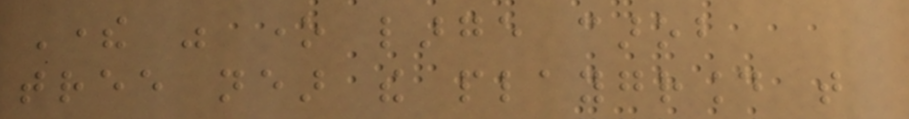There was one large carob
tree near the playground that
